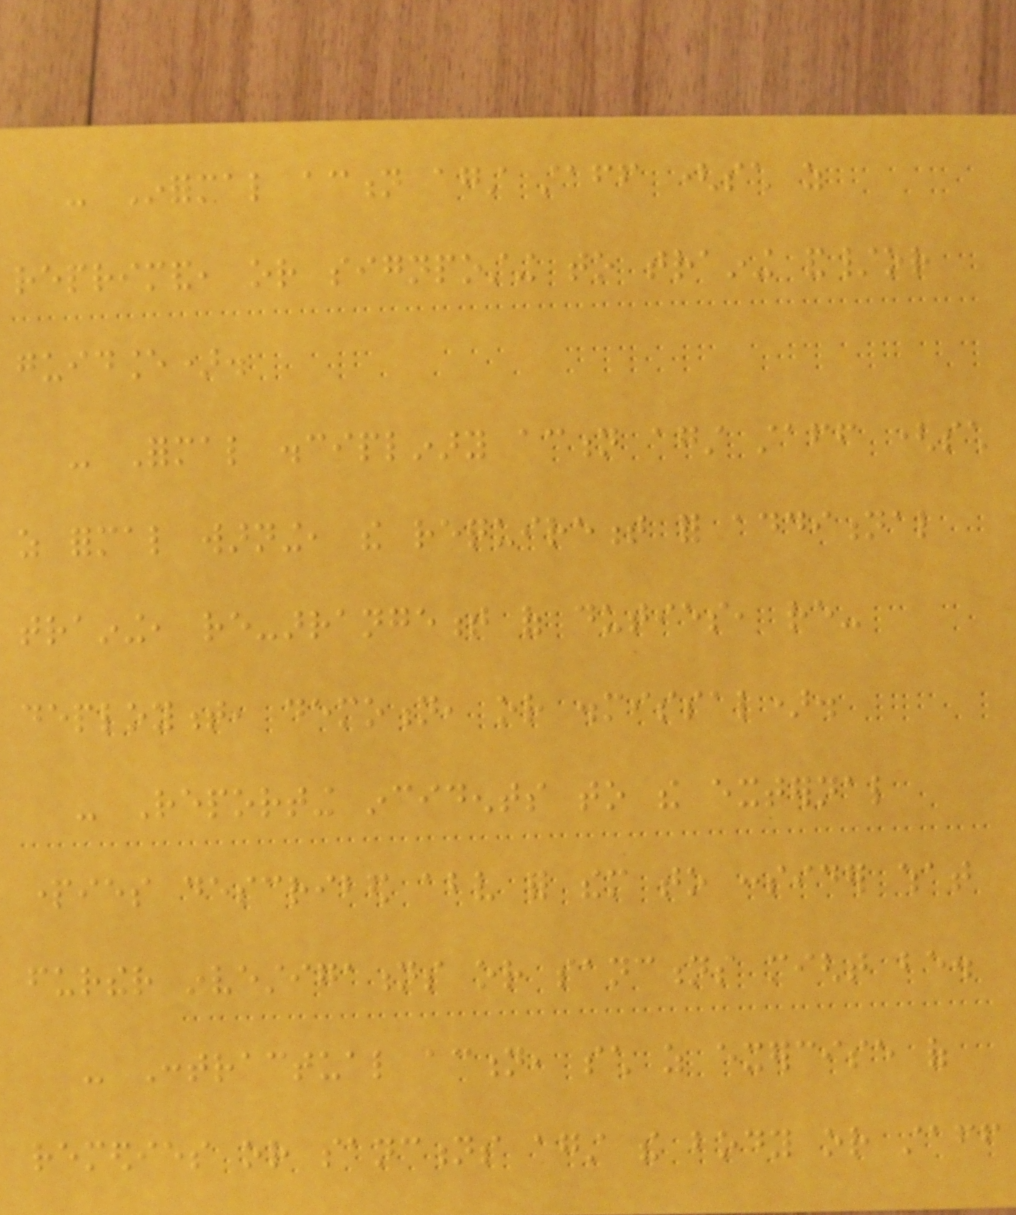- Informal action against staff (such as
reprimand, or signposting to training and/or
guidance).
- Formal disciplinary action against staff (such
as formal warning, the requirement for additional
training, re-arrangement of duties, re-
deployment, demotion, or dismissal).
- Reporting incidents to the external
parties described above for them to consider what
further investigations or sanctions might be.
- Contractual action, such as exercise of
remedies or sanctions against the body or staff
